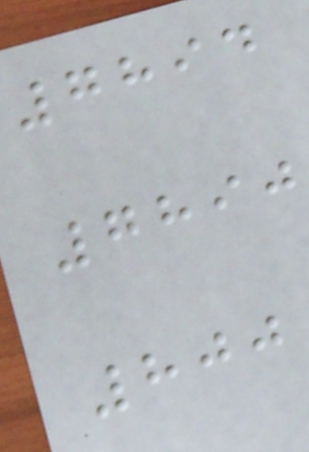7894
7890
800
